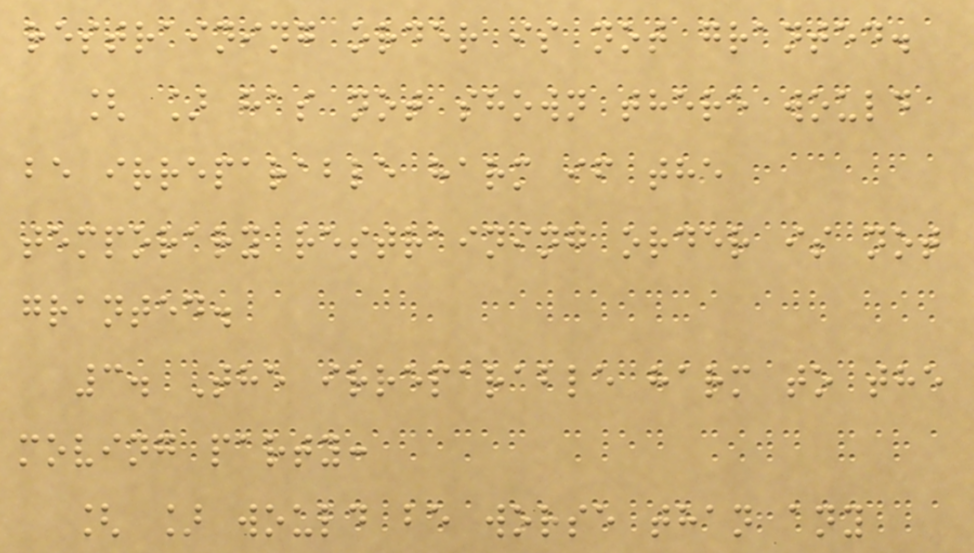restraining order is not granted.
[ ] has not shown there would
be irreparable harm if the
temporary restraining order is not
granted.
3. The irreparable harm to the
moving party:
[ ] would be worse than any
